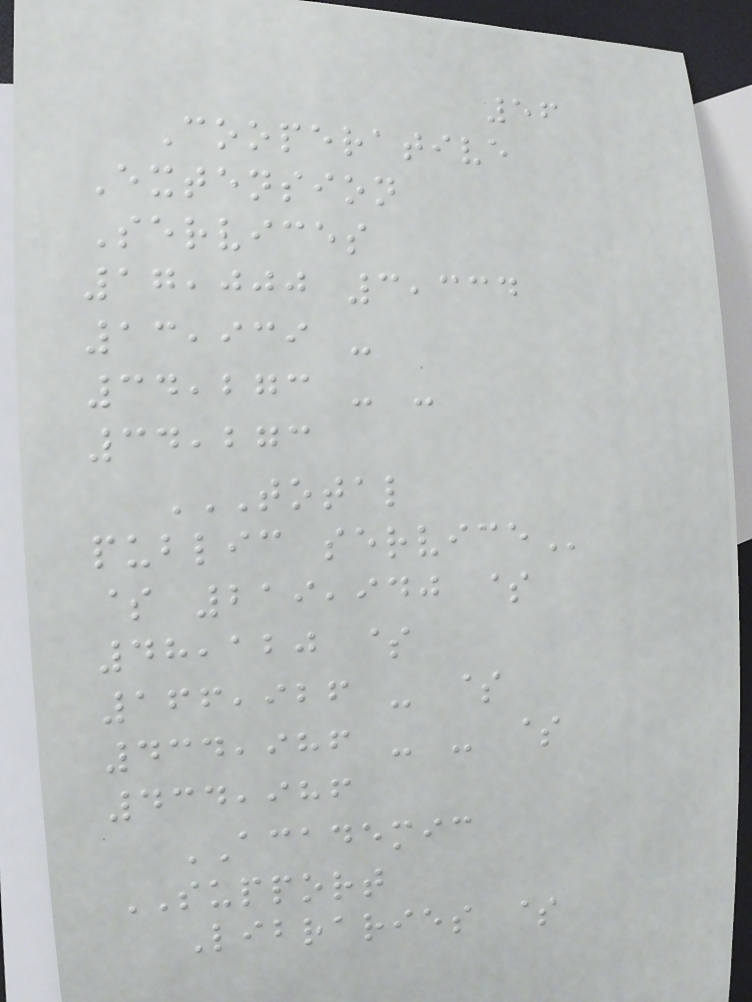56
Cooperative
Extension
Services
17,000 3,334
13,939 -
34,273 - -
34,273
TOTAL
PUBLIC SERVICE
$ 219,940 $
48,120 $
166,926 - $
434,986 - - $
434,986
ACADEMIC
SUPPORT
Libraries $
